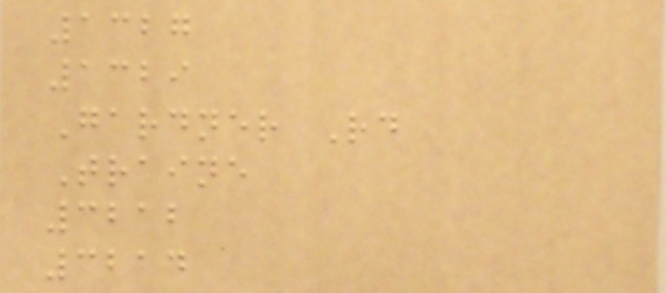1327
1329
Gardner Rd
Traine
3212
3214
